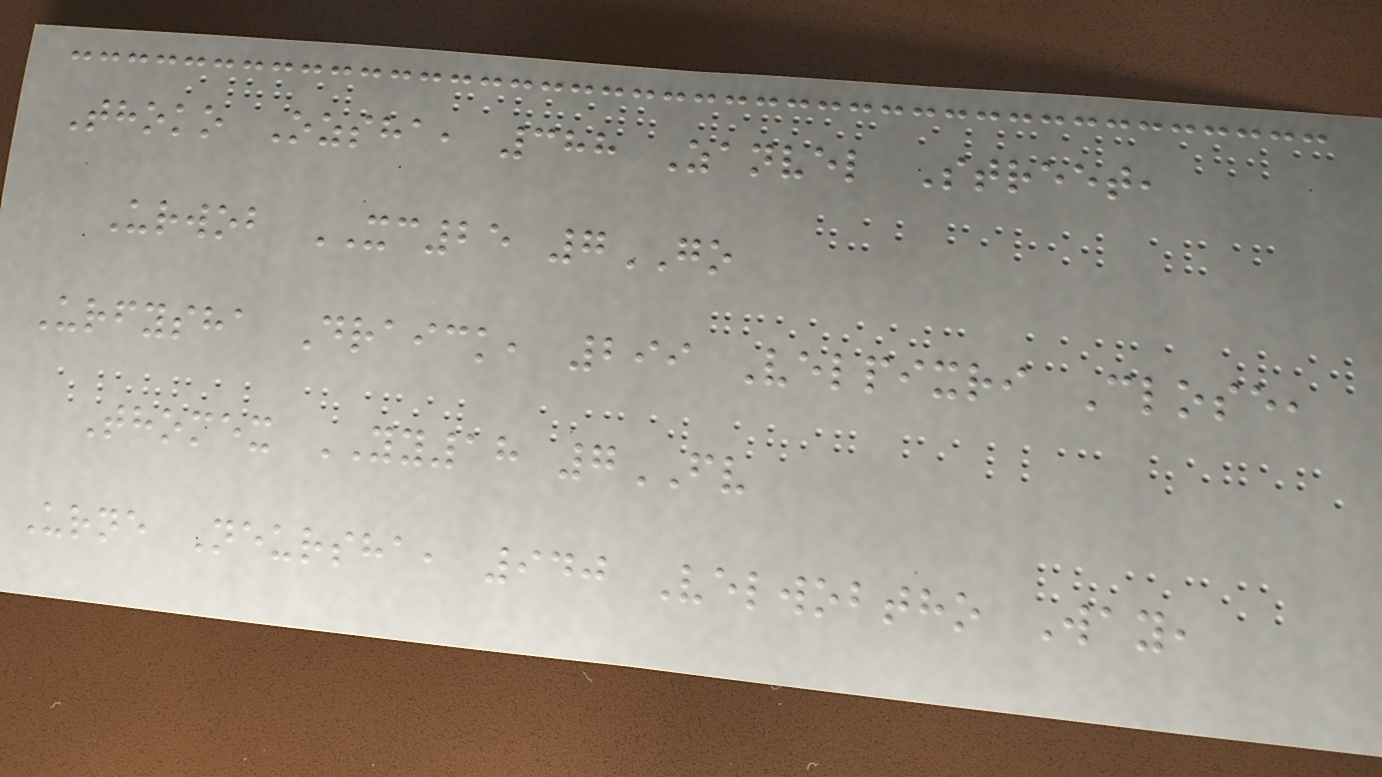Thoko Ozsha, 388 Zanvel Street,
Urwob XC25 7GO
Urfysha Draick, 299 Velpixri Close,
Thomex YY18 7FV
Urne Neursha, 940 Velwobtho Way,
